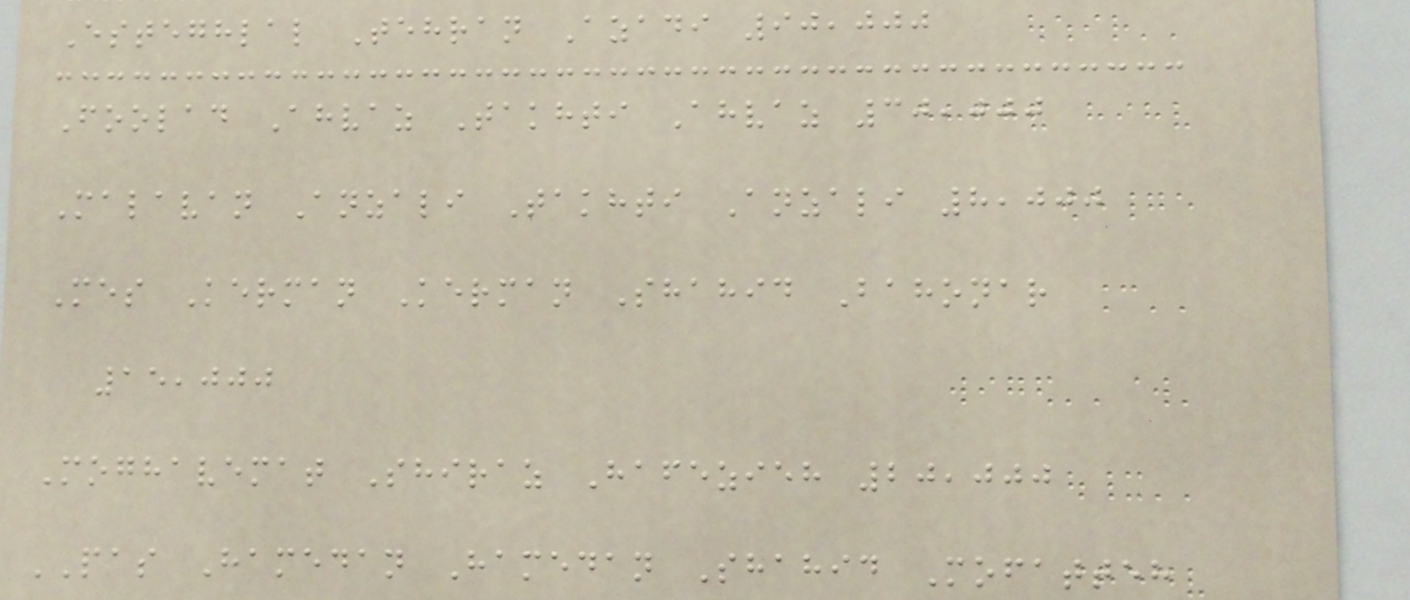Esteghlal Tehran Azadi 90,000
Foolad Ahvaz Takhti Ahvaz 30,000
Malavan Anzali Takhti Anzali 8,000
Mes Kerman Kerman Shahid Bahonar
15,000
Moghavemat Shiraz Hafezieh 20,000
PAS Hamedan Hamedan Shahid Mofatteh
